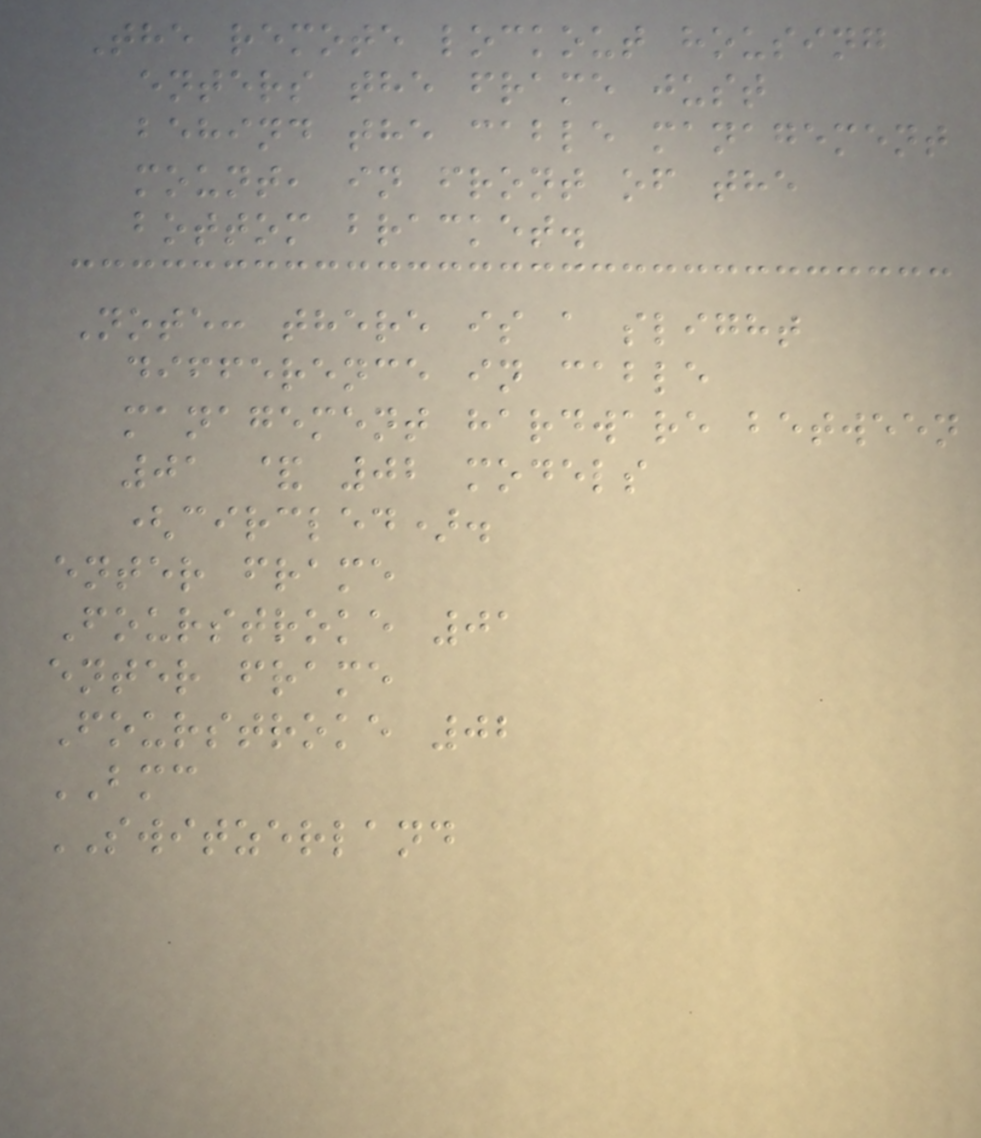The remote lockout housing
enters the frame just
behind the cable management
mount, in front of the
bottom bracket.
Note: there is a slight
difference in cable
management hardware between
01 & 02 models
(circled).
enter frame
Fourstroke 01
enter frame
Fourstroke 02
BMC
SWITZERLAND
